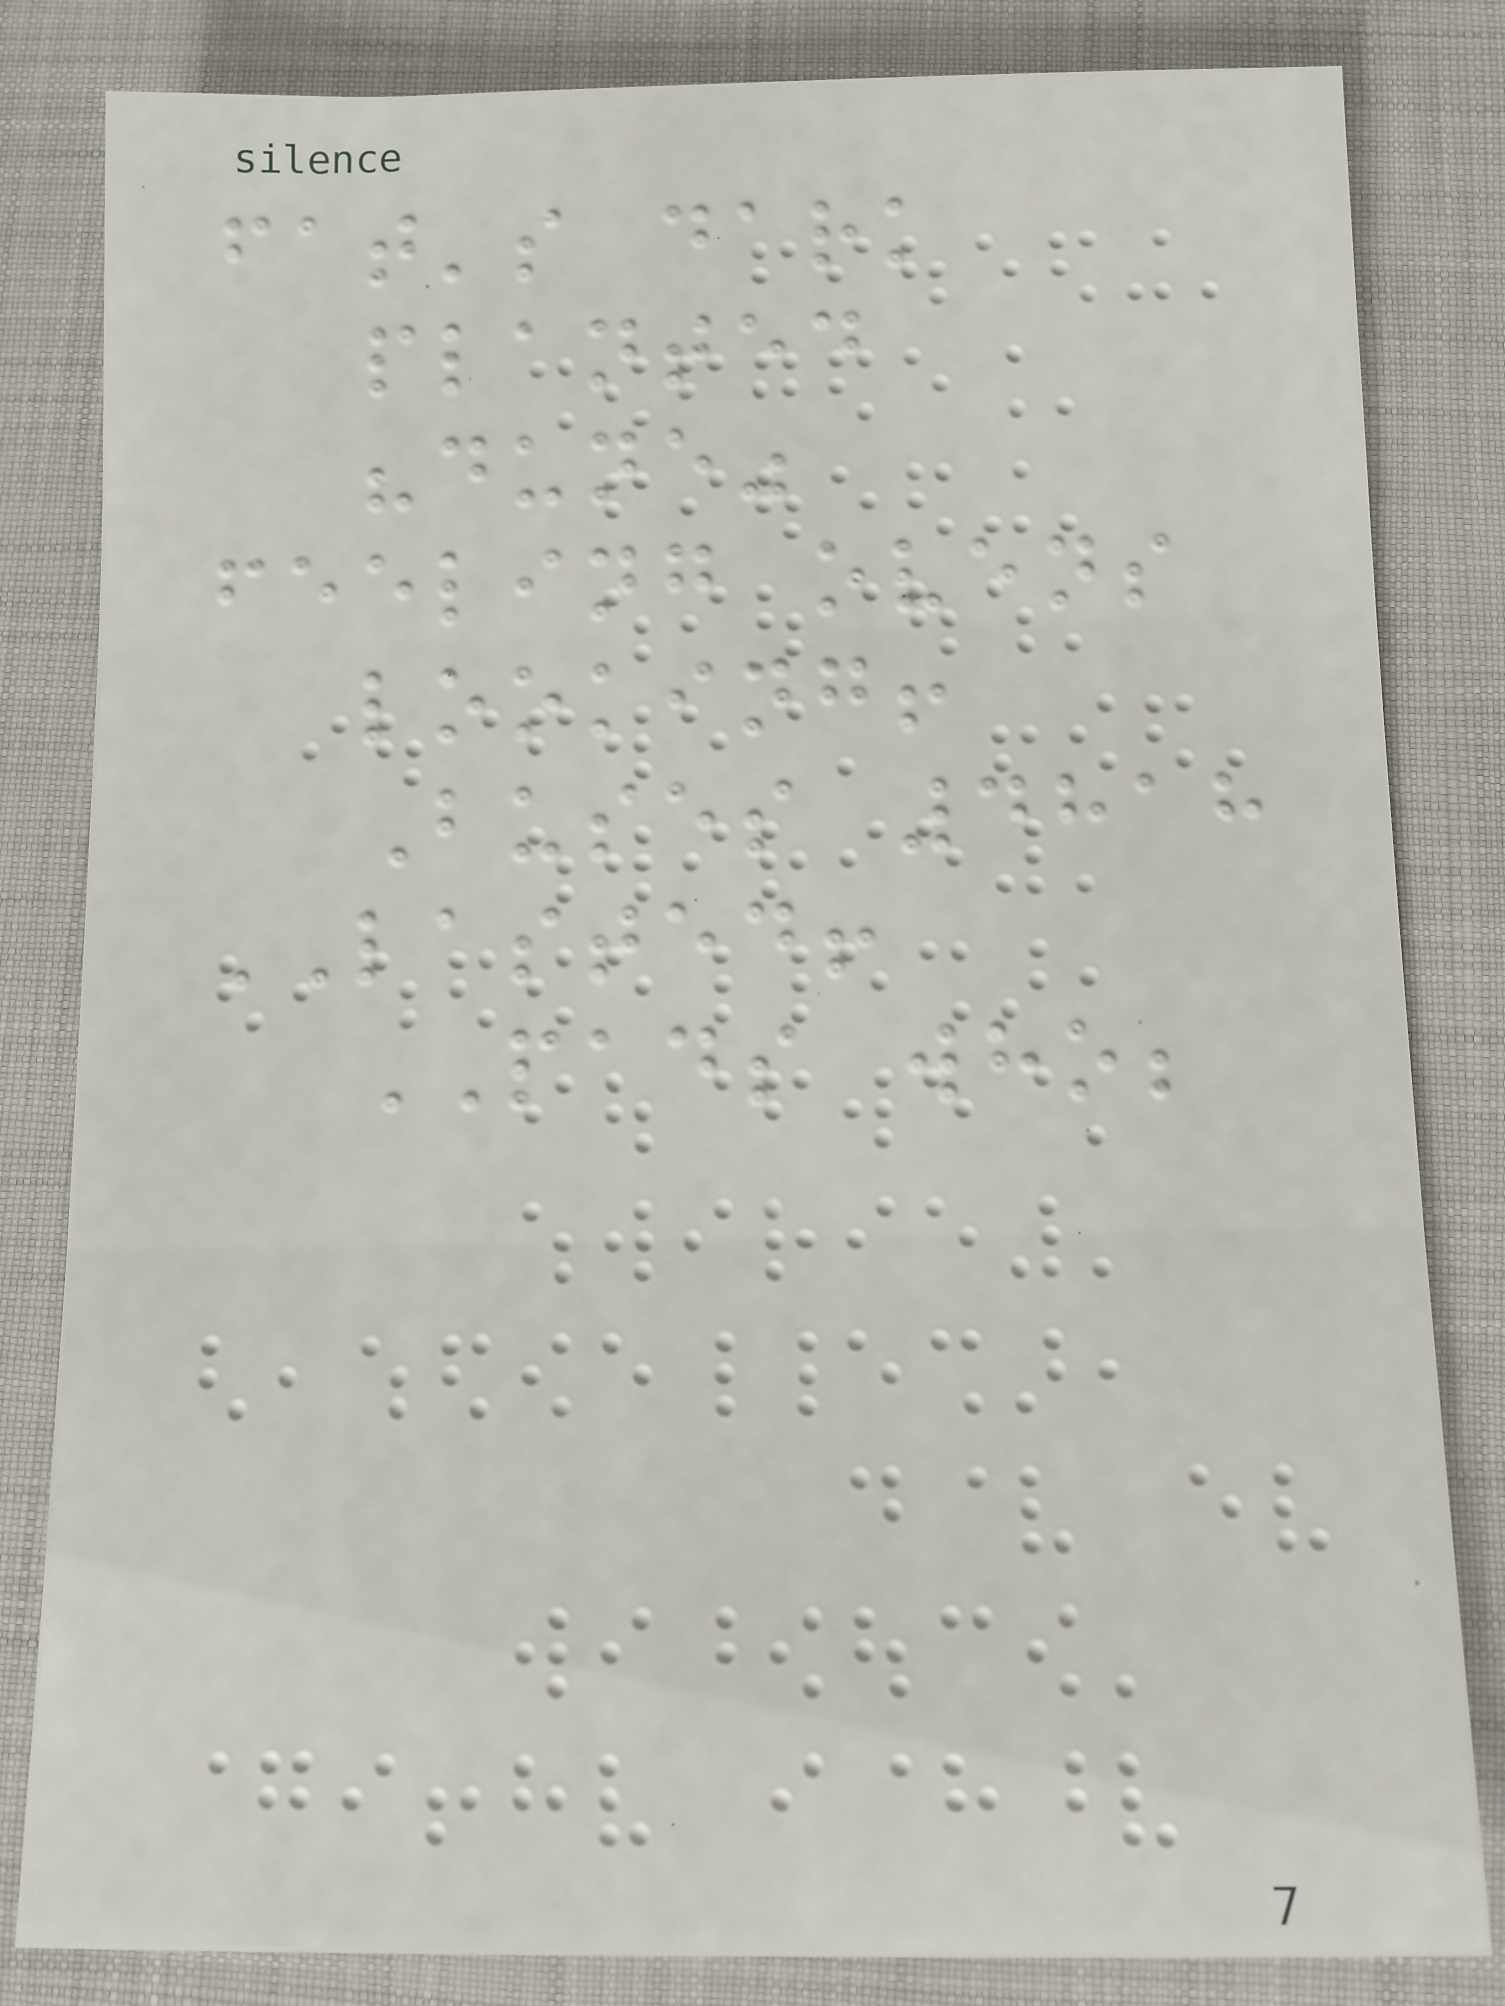fat's dark
planted
"dune"
feeling ovens
looking!
Buses 4818
LASTED!
PADS who;
